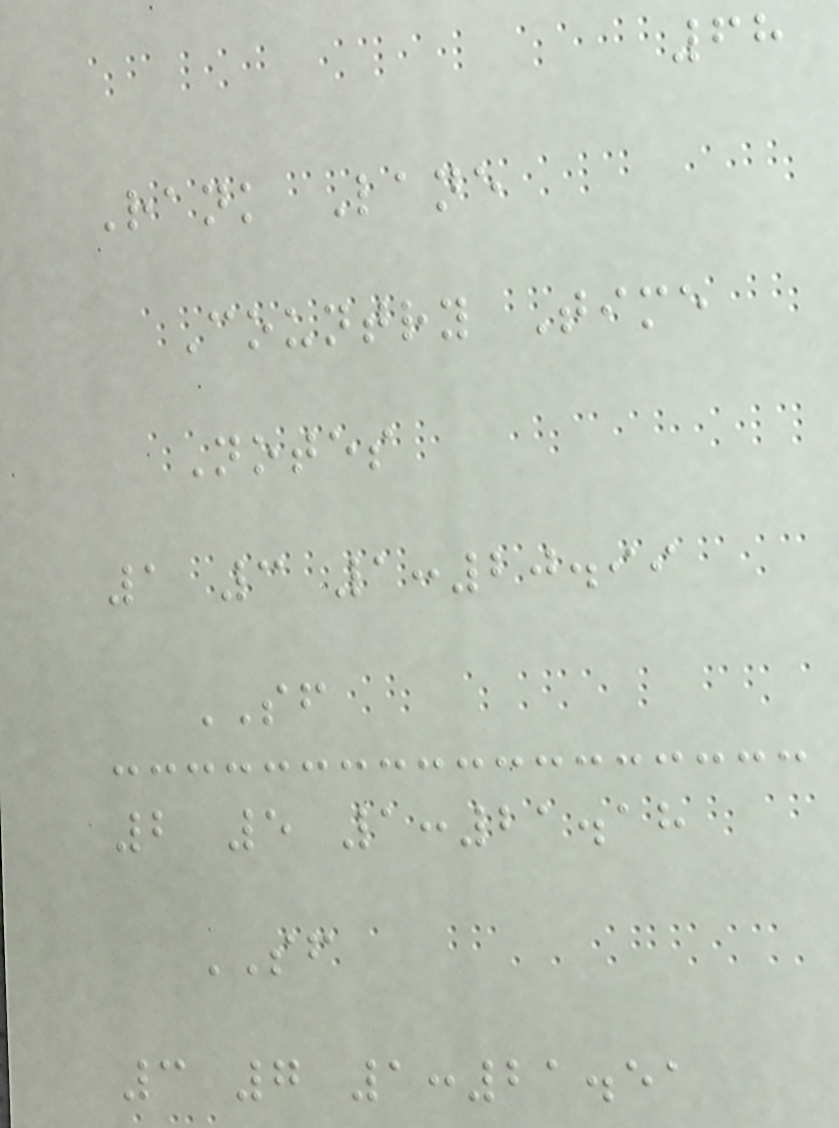68
Rank Lane
Country Time
Notes
1 3 1:20.99
SF
2 5 1:21.18
SF
3 7 1:21.51
